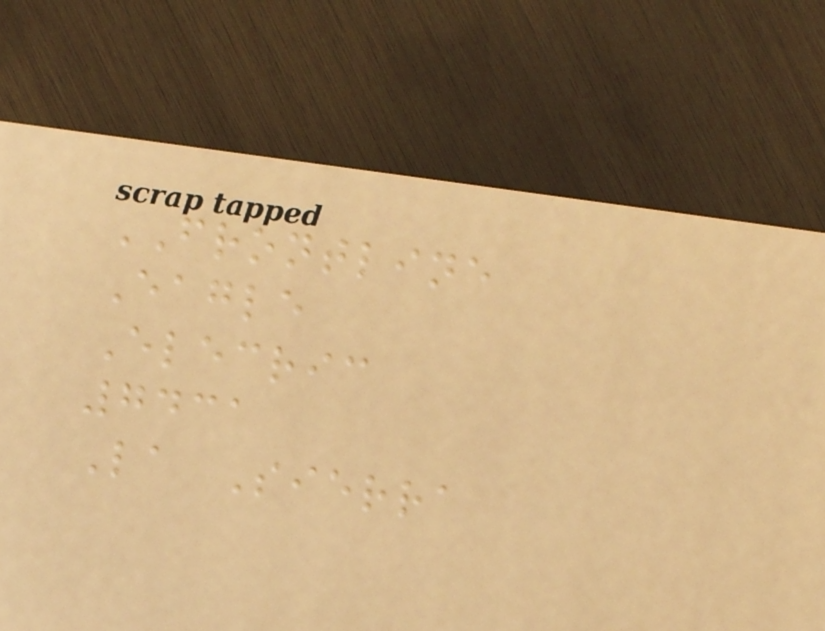FRONTLINE
Eagle
Elecric
7431
La Sierra
